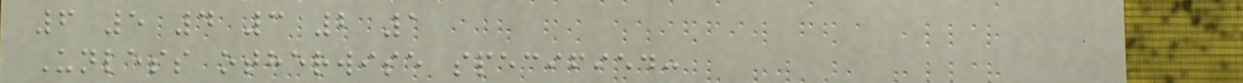6 5 4 3 2 1
Unless otherwise specified:
